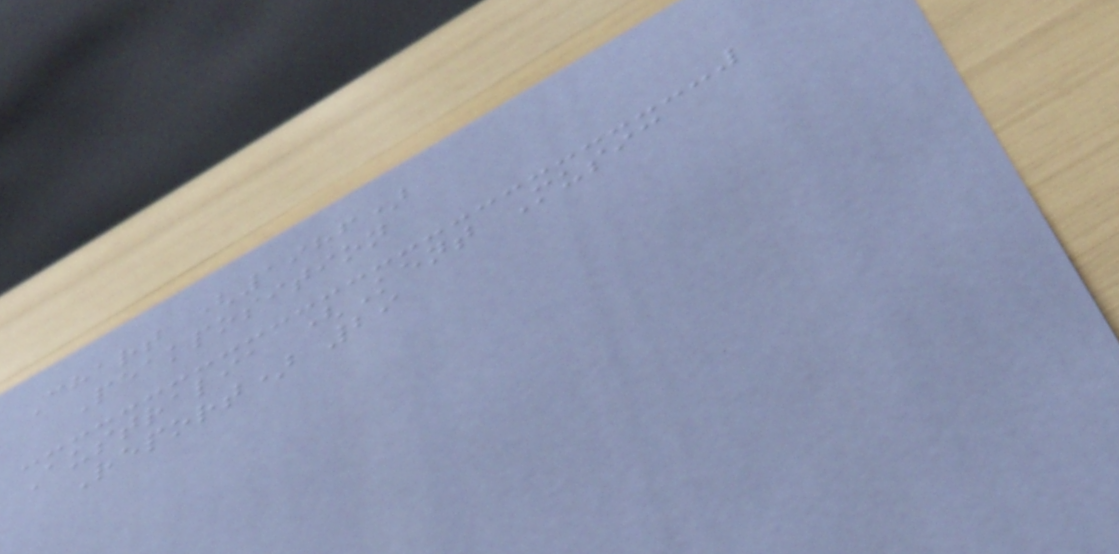Chart (1986)
Peakposition
Australia (Kent Music
Report) 29
